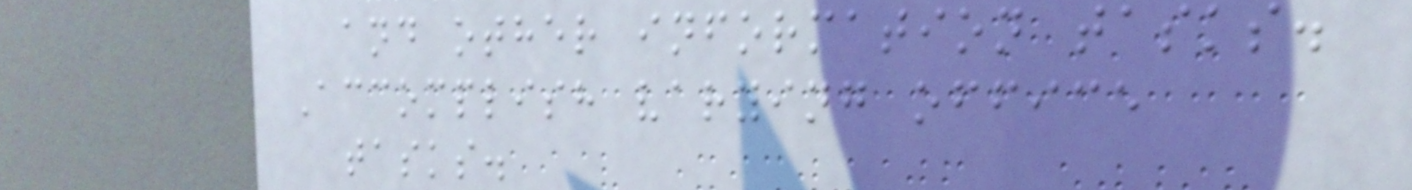and other information tasks.
Accomplish varying office
tasks.
